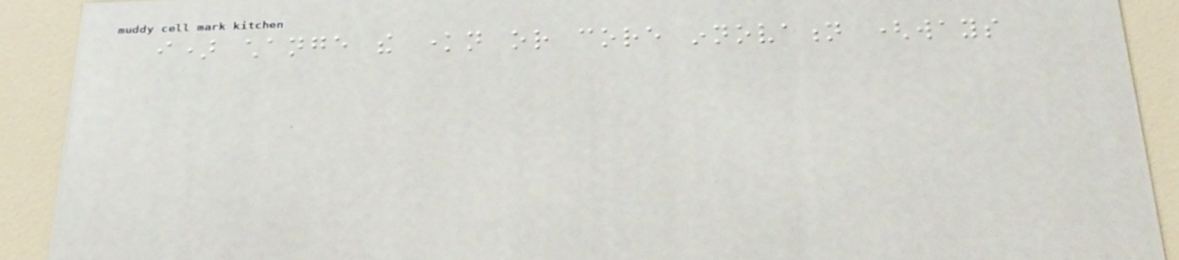i) change the known or core innovation (ways
